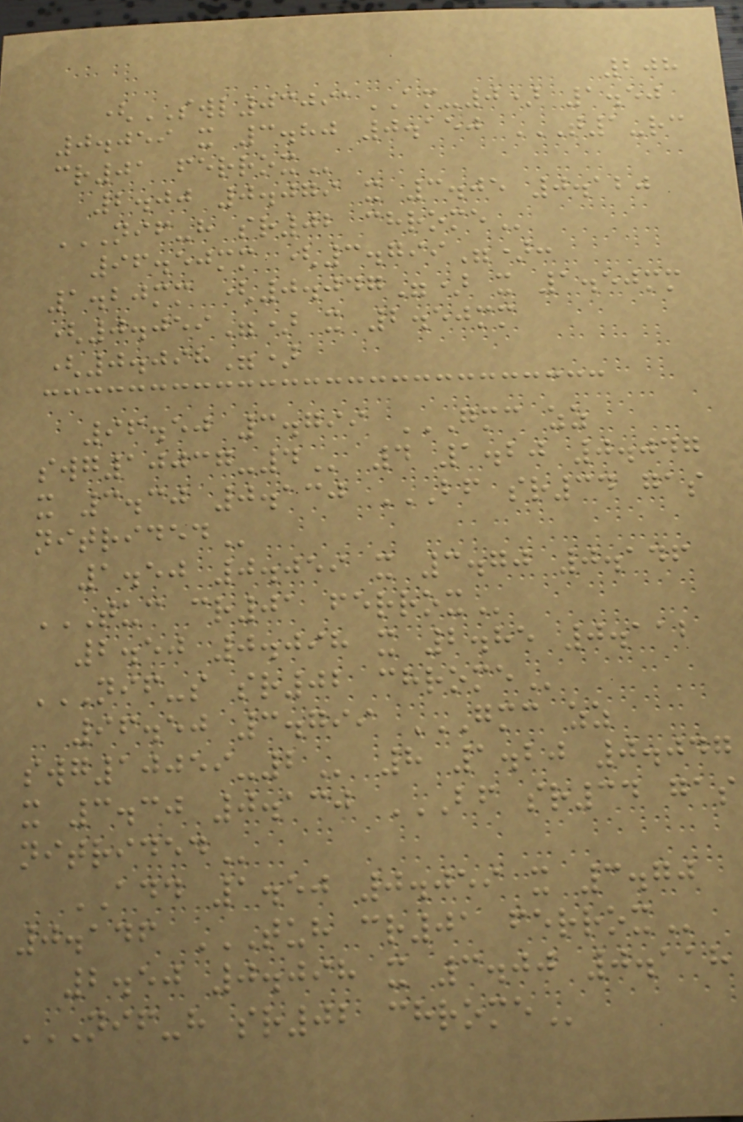208
(SWL03091AM-0) 1.50
0.059 x 3.80 0.150 T1-RC
CR01 FERROX
2.00 0.079 x 3.05 0.120
NIF-H SR02 CHROME
96.50mm (3.799"):
1.20mm (0.047") x 1.50mm
(0.059") x 2.50mm
(0.098")
96.50 3.799 GMC ZZ
SWG10037-4 4 1.20 0.047
x 3.30 0.130 BF SR34 GAS
NITRIDED
1.50 0.059 x 3.70 0.146
TUC CR01 FERROX
2.50 0.098 x 2.85 0.112
NIF-S SR02 CHROME
96.50 3.799 GMC ZZ
SWG10059-2 8 1.20 0.047
x 3.30 0.130 BF SR34 GAS
NITRIDED
ADD 1.50 0.059 x 3.70
0.146 TUH CR01 FERROX
2.50 0.098 x 3.00 0.118
NIF-H SR02 CHROME
